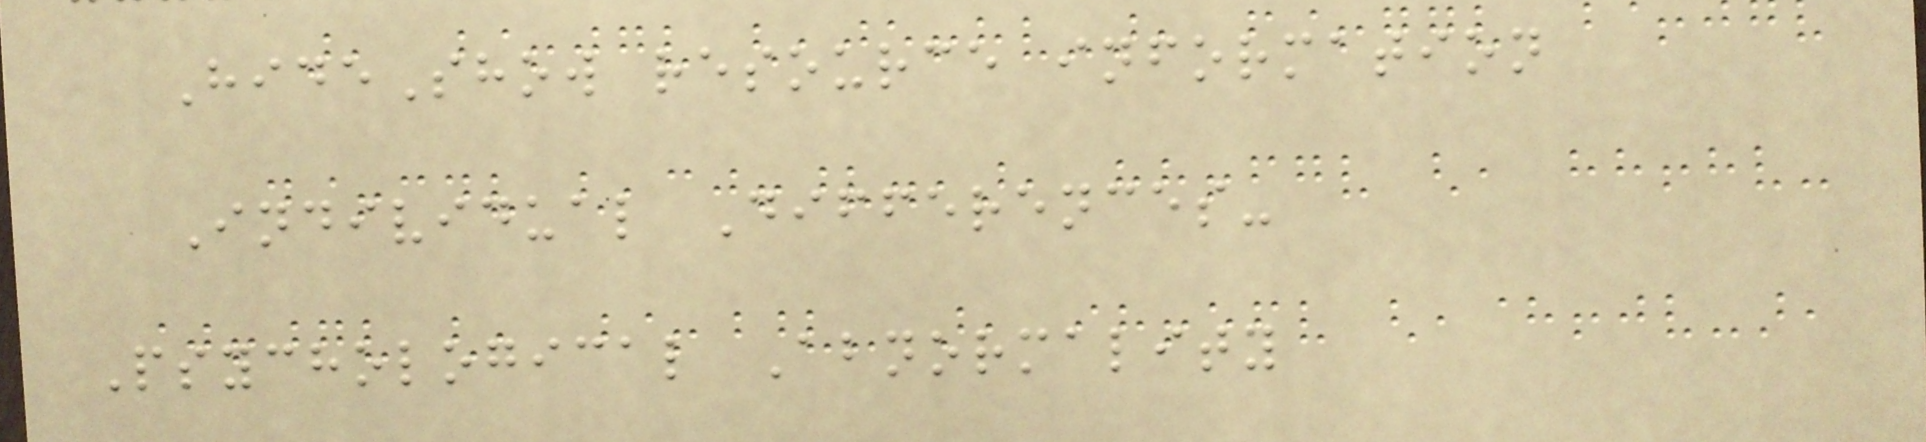HideShow resource information
Individual Differences-
Psychological Abnormality
